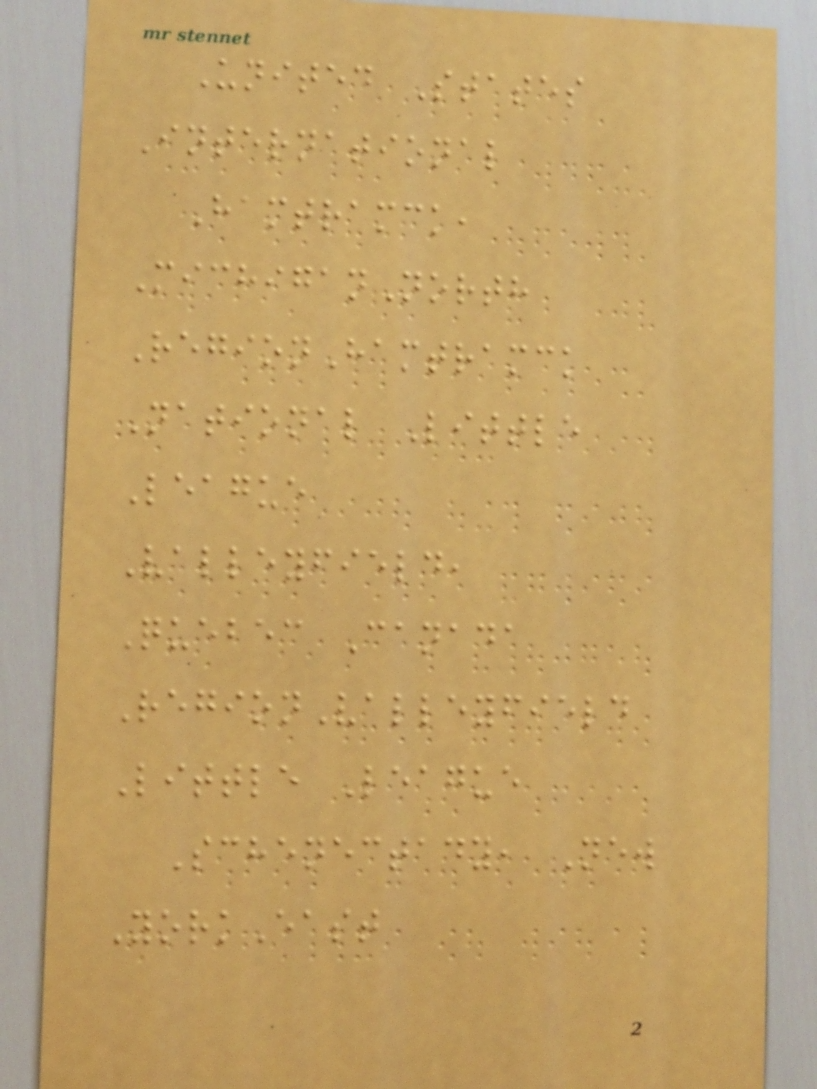United States
International
Hamtramck,
MichiganNorth
RegionHamtramck
National Little
League
Valleyfield,
Quebec Canada
RegionValleyfield
Little League
Schenectady, New
YorkEast
